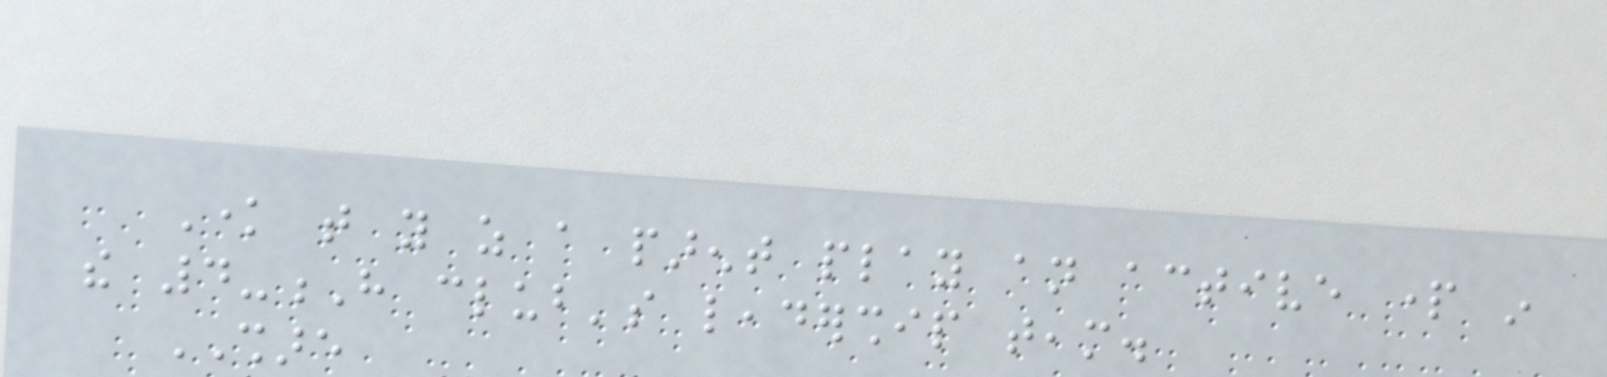Know that you as a parent play an active part in
the 4-H club's leadership team.
SHARE
